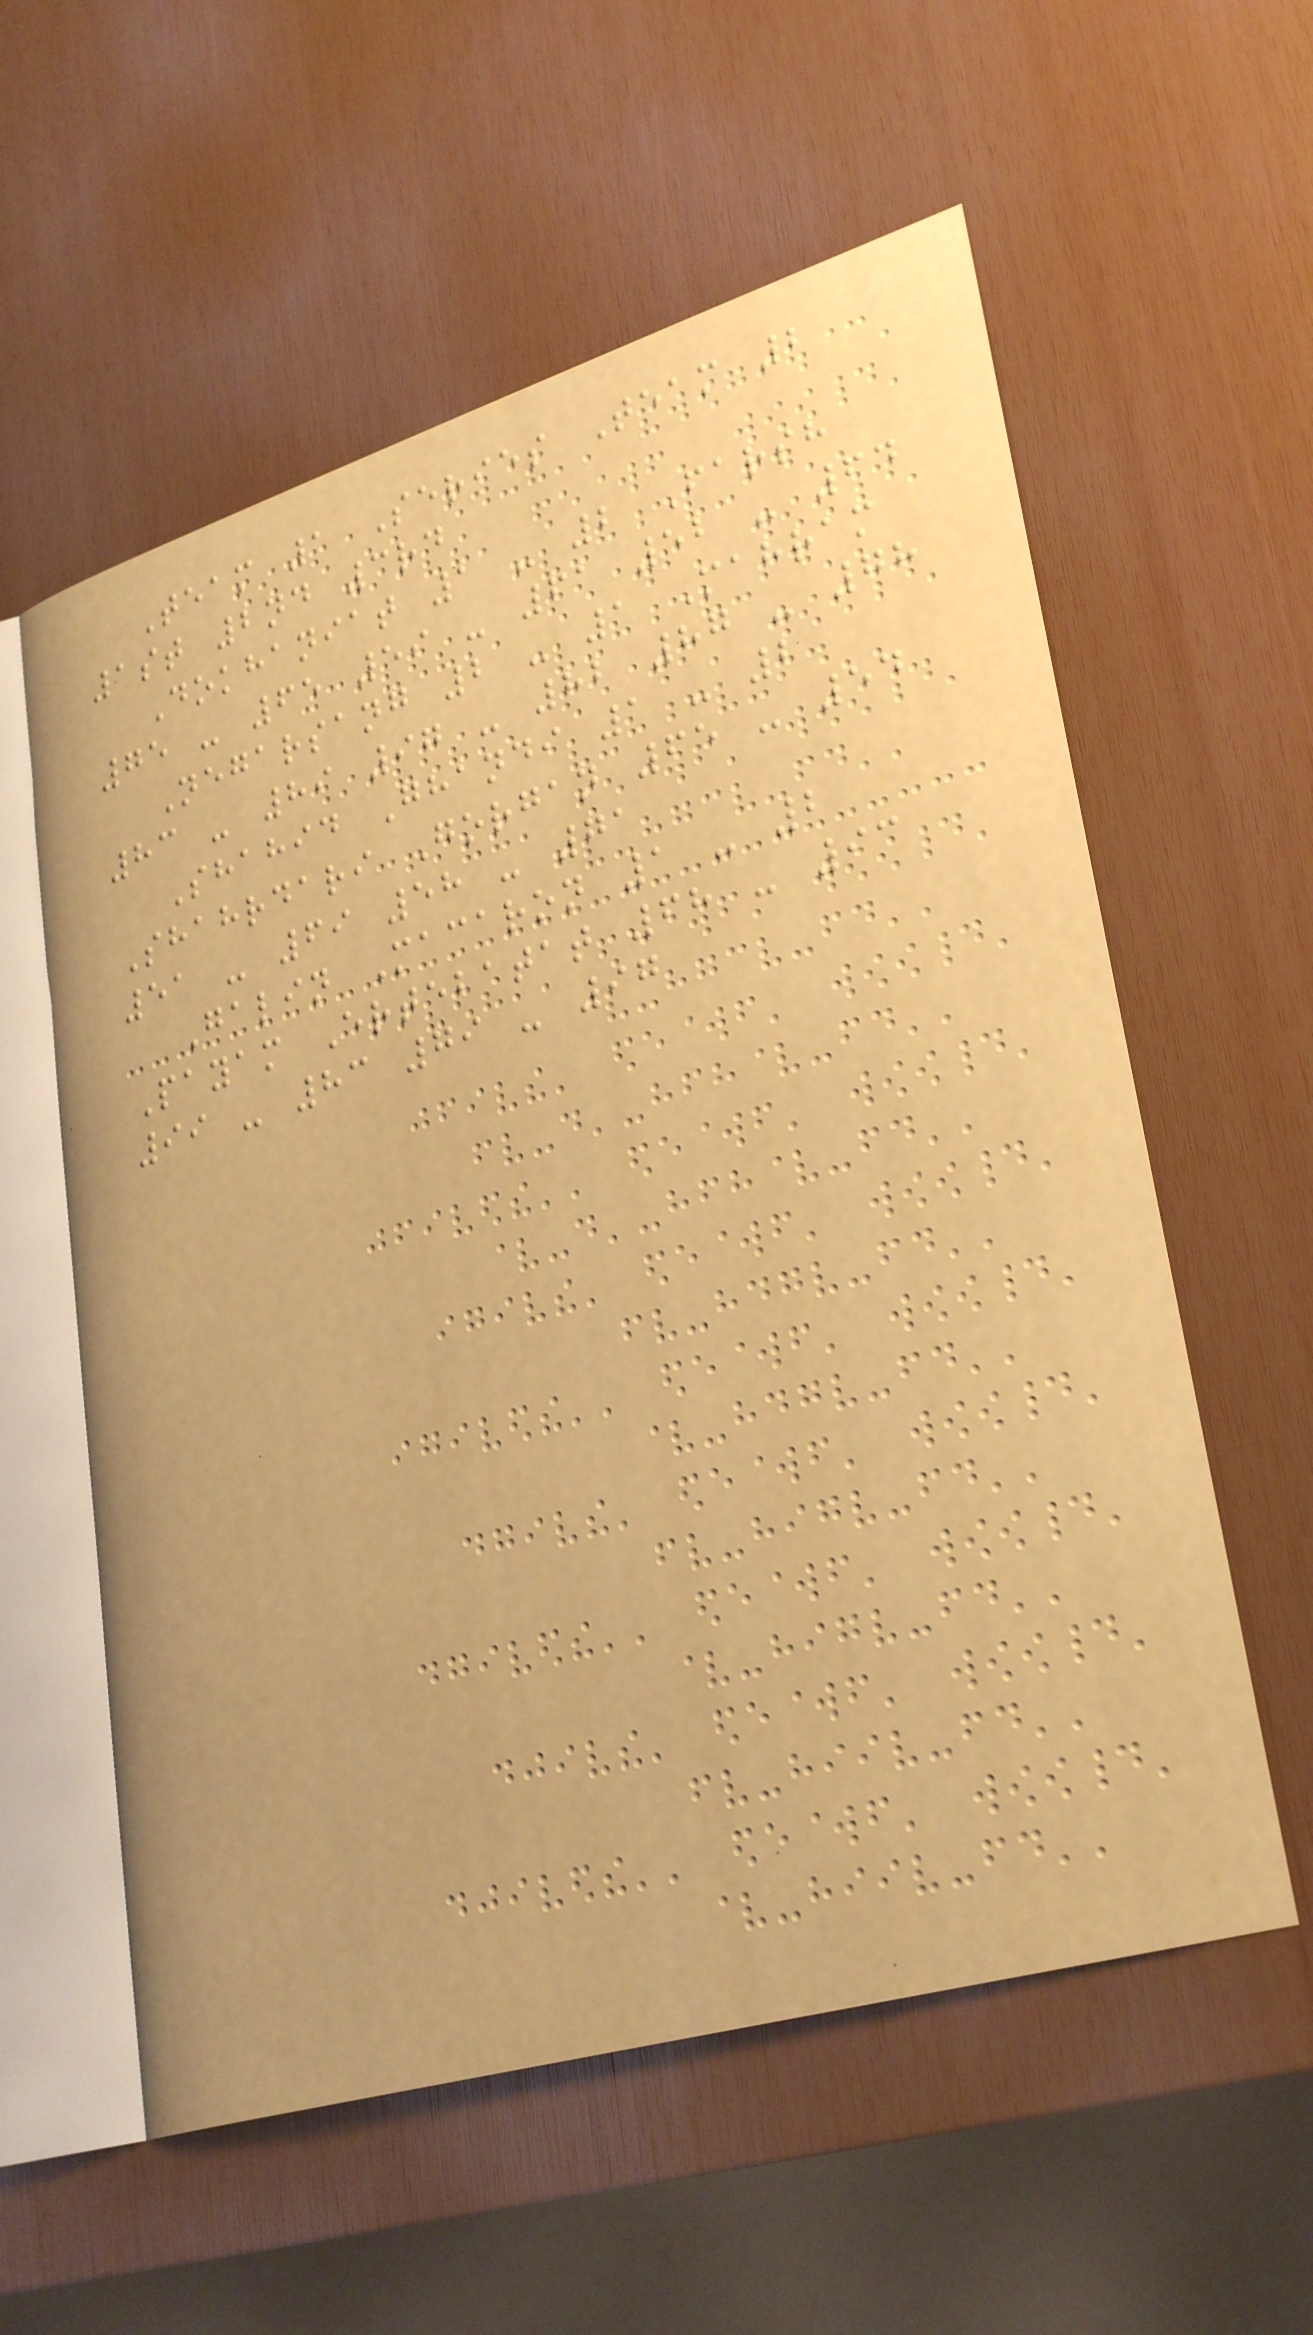Team 1 Series Team 2
1st 2nd 3rd
Dokhaniat 1 - 2 Farsh
75 - 65 59 - 61 52 - 64
Negarsang 2 - 1 Mahram
83 - 89 97 - 82 87 - 78
Shahid Ghandi 1 - 2
Shahrdari Gorgan 65 - 54
51 - 69 58 - 71
Galin Macaron 1 - 2
Payam Ertebatat 68 - 93
99 - 83 79 - 97
